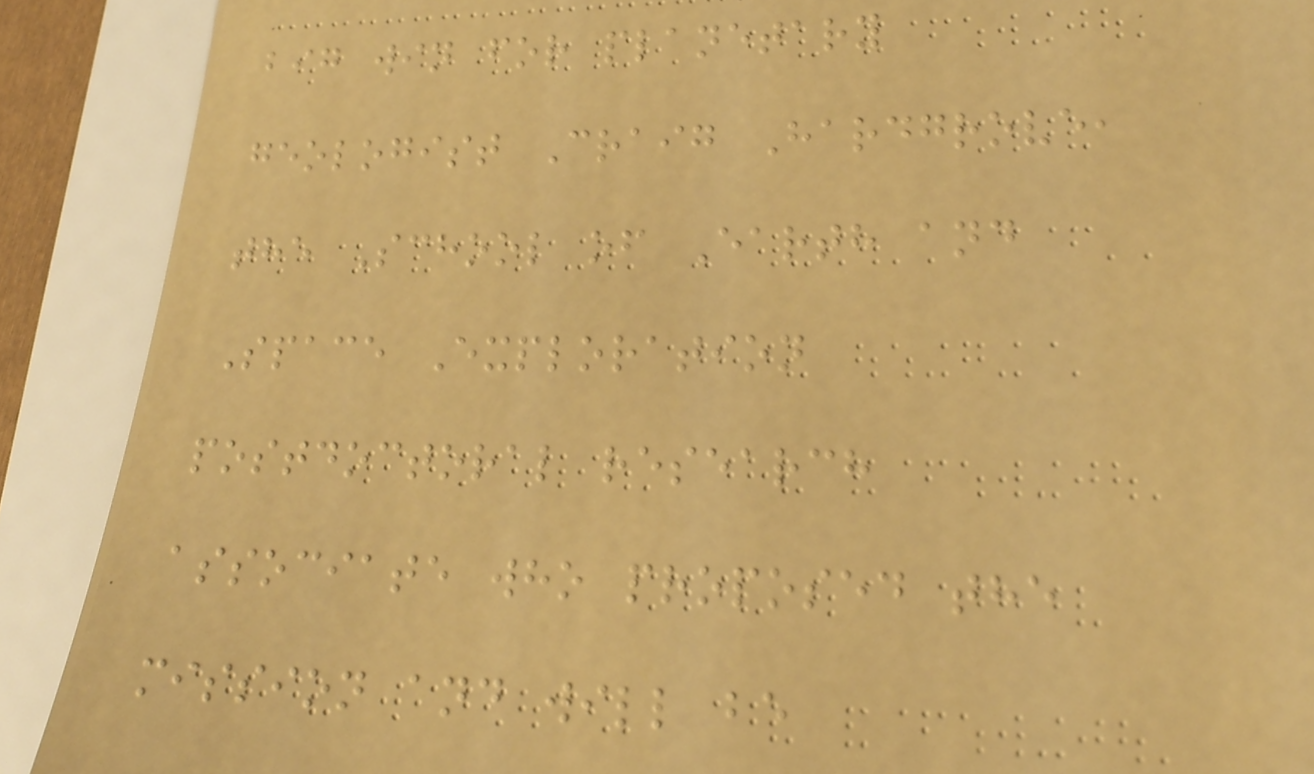big win for planetary
geologist Craig Hardgrove,
the School of Earth and
Space Exploration
postdoctoral research
associate who proposed the
mission and will be
